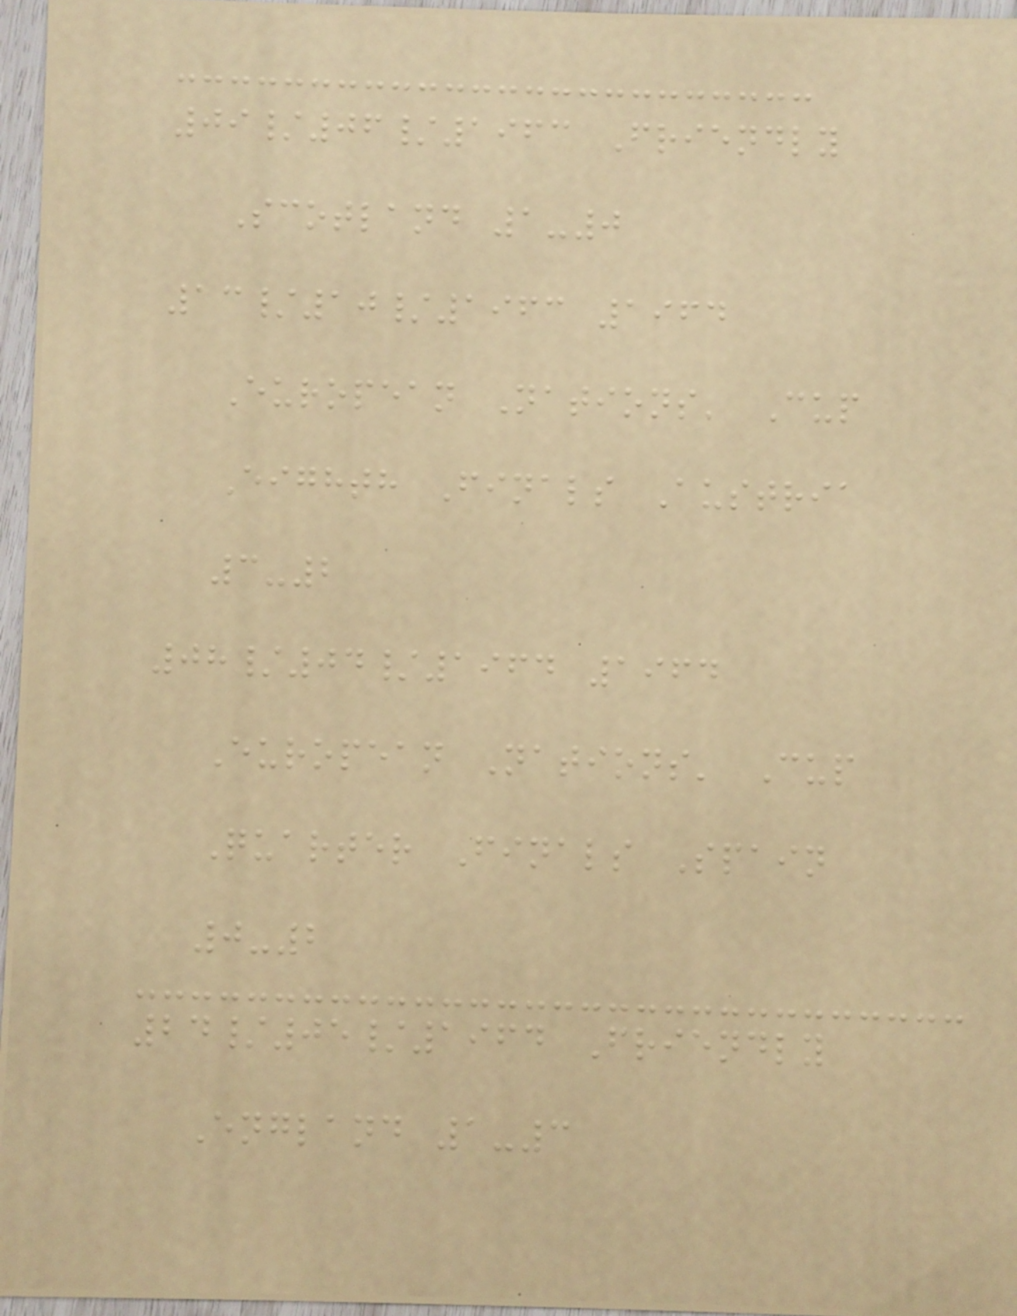09/06/1963 Friendly
Scotland 1-0
13/10/1963 1964
European Nations' Cup
Eighth Finals Austria
3-2
08/04/1964 1964
European Nations' Cup
Quarter Finals Spain
0-2
24/05/1964 Friendly
England 1-3
